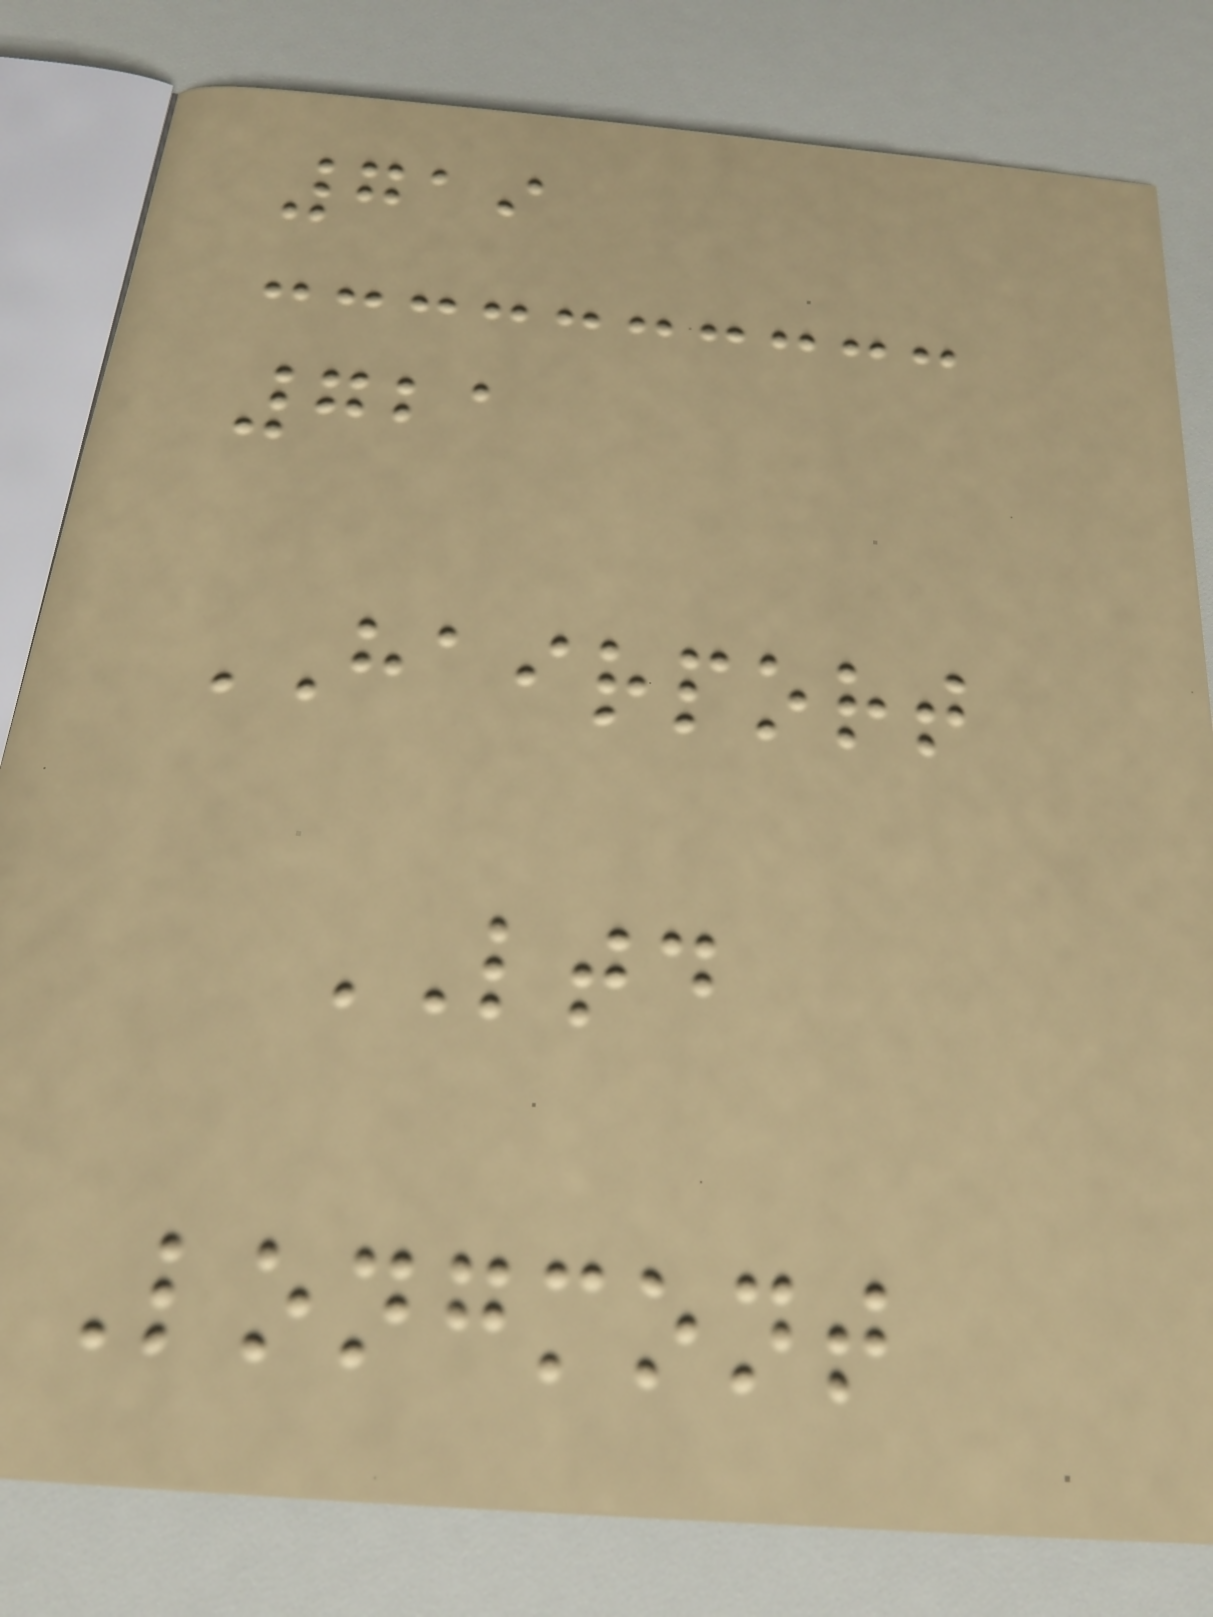719
721
HAIRPORT
LTD
Longmont
